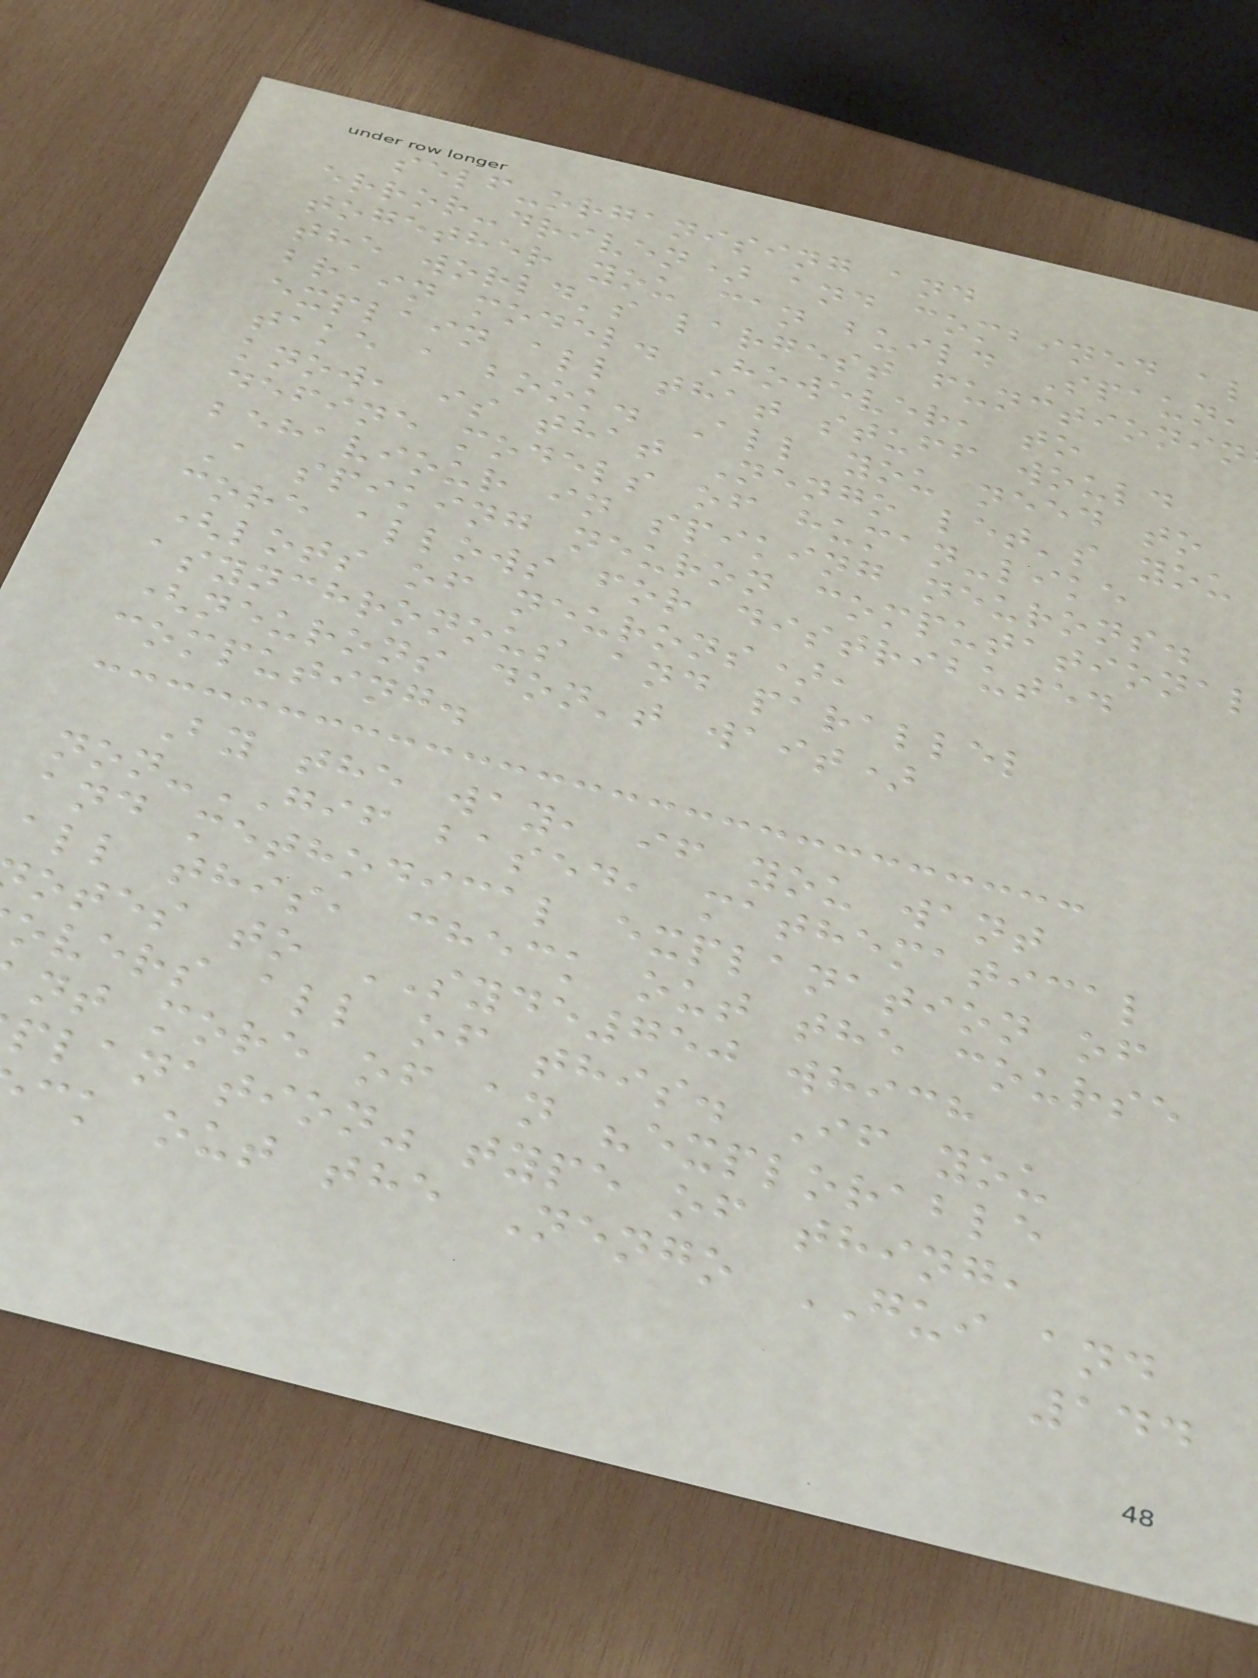self-organising and
error-driven) and combined al
together you can build Spaun,
the world's largest functionin
brain model. However, to
explain all that stuff would
take a book. All you need to
know, is that Nengo let's you
define models of human-like
behaviour in spiking neurons.
A spiking neuron computational
core allows for distributed
(lots of neurons),
asynchronous and parallel
(neurons don't wait)
computing.
By the way, if you want
non-GIF based, mathematical
and methodical explanation of
all this, check out the course
otes to SYDE750 which
overs all of this. If you
nt more of an "explorable
planation" type of thing,
ck out the Nengo GUI and
144
